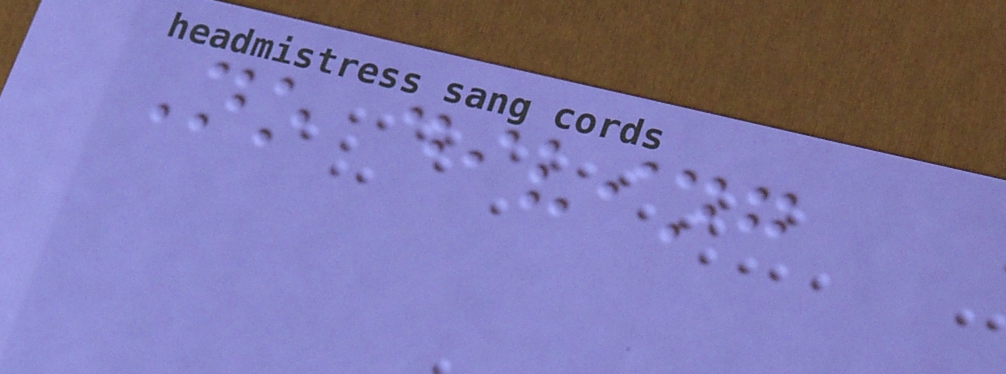No diving
